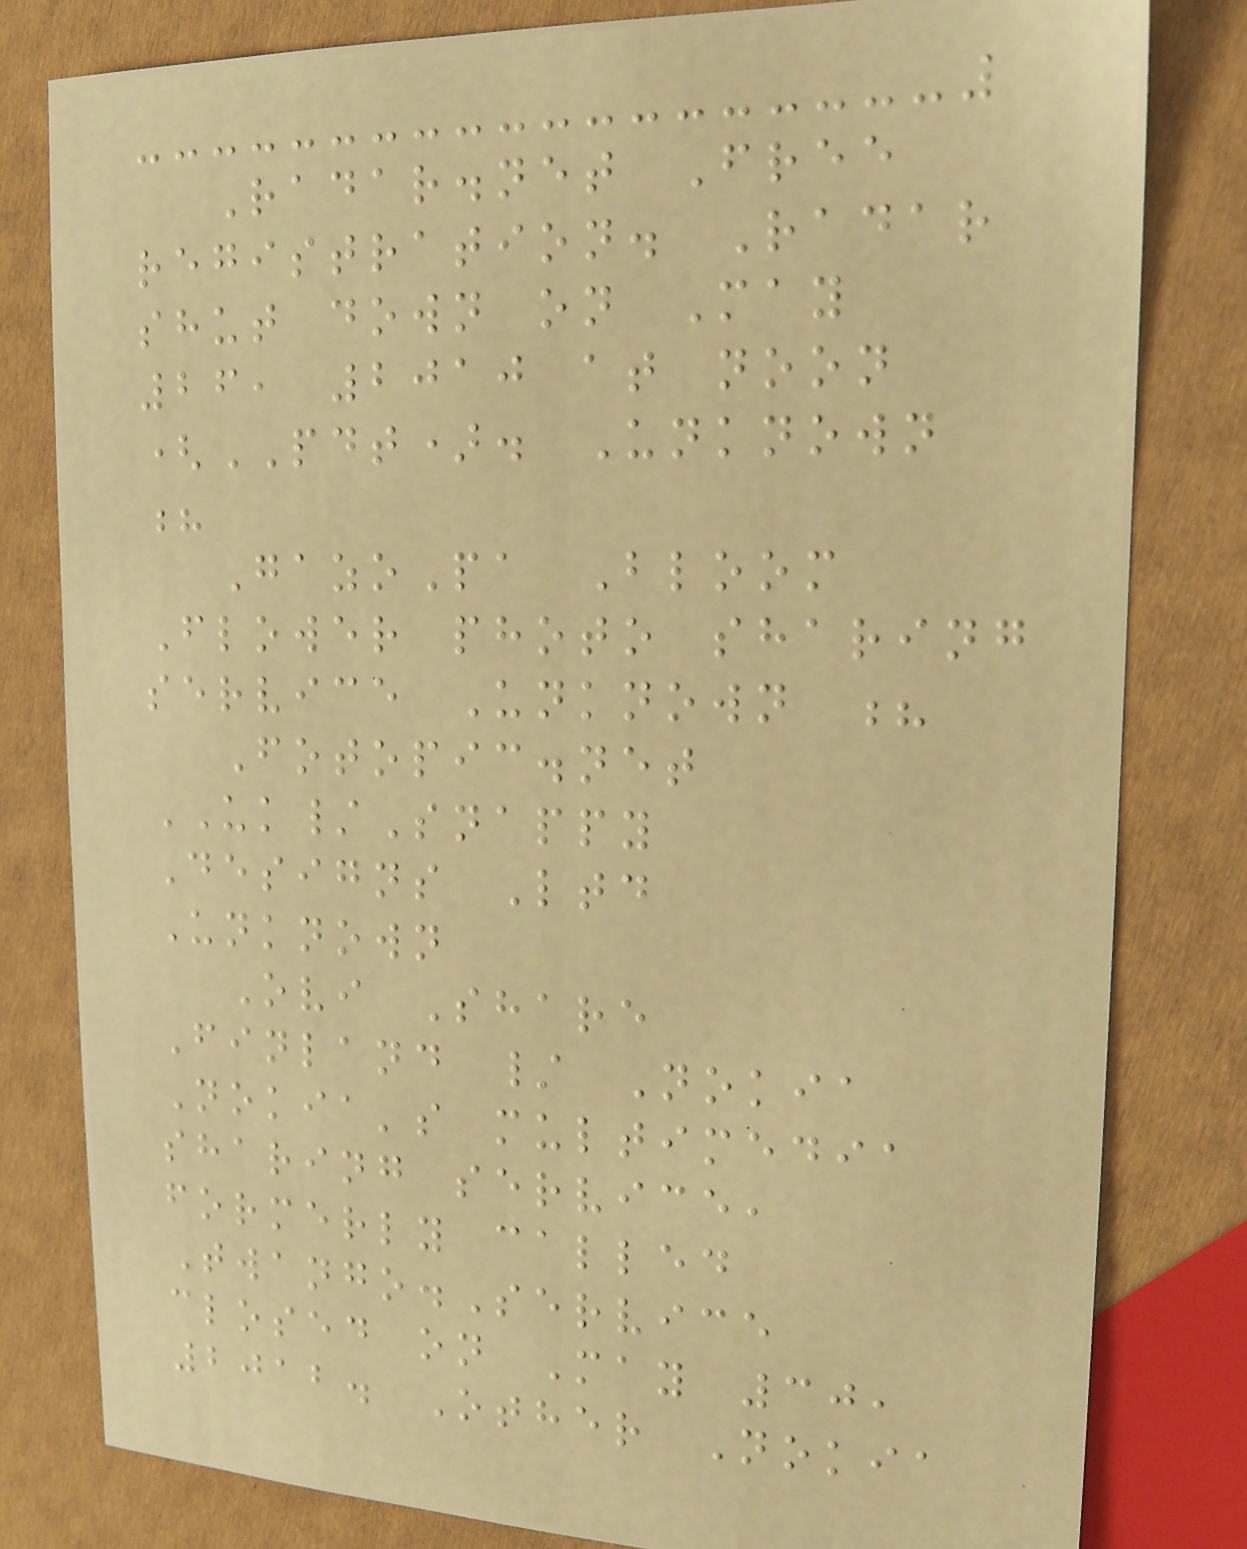Radar.net Free
registration. Radar
shut down on May
26, 2010 at noon
(PDT). Unknown
?
GazoPa Bloom
Flower photo sharing
service Unknown ?
Fotopic.net
UK/Snappy
Designs Ltd
Unknown
Ovi Share
Finland / Nokia
Nokia's multimedia
sharing service,
formerly called
Twango.Service
closed on May 30,
2012. Other Nokia
